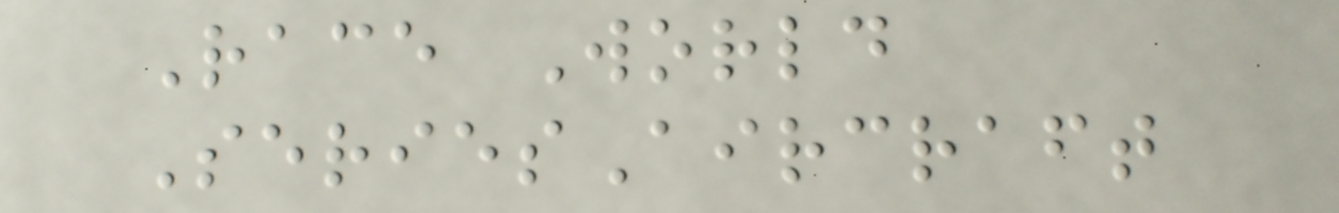Race World
SeriesAircraft
